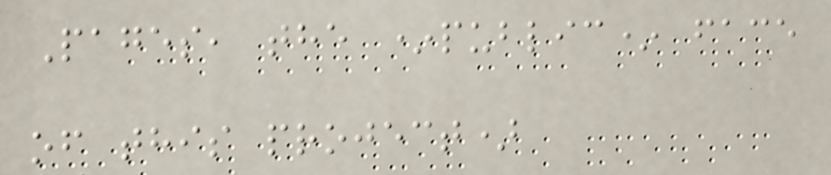Pages, the *public* face
of this project)
